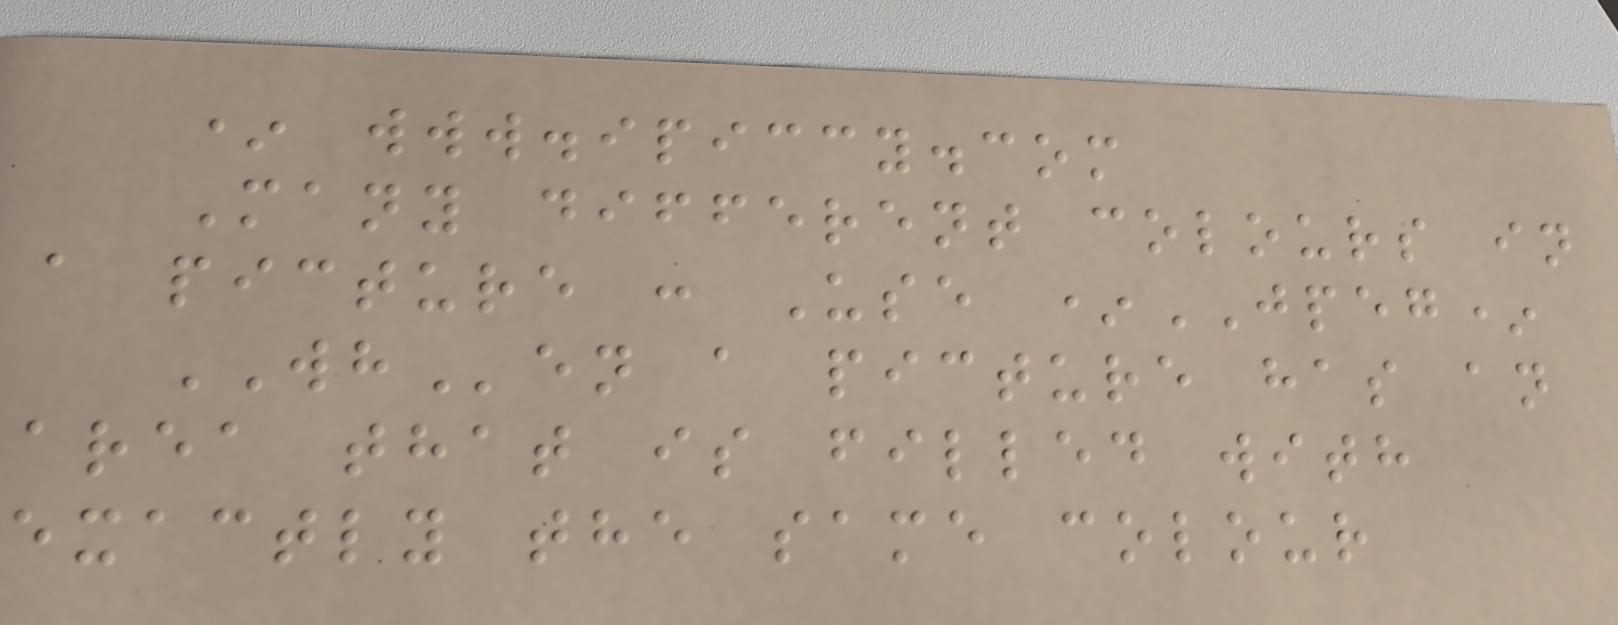* www.ipiccy.com
Many different colours in
a picture : Use *JPEG*
WHen a picture has an
area that is filled with
exactly the same colour
